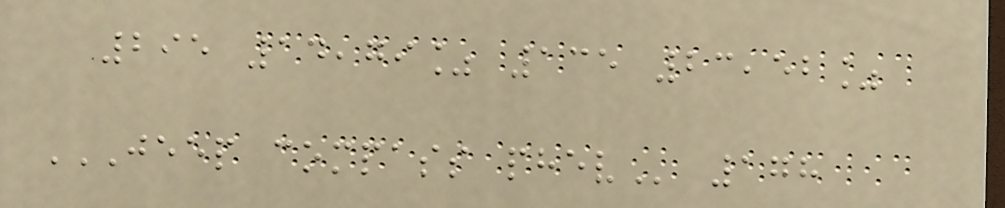295 14,79% 135 23,52%
JEEP COMPASS PHEV 178
